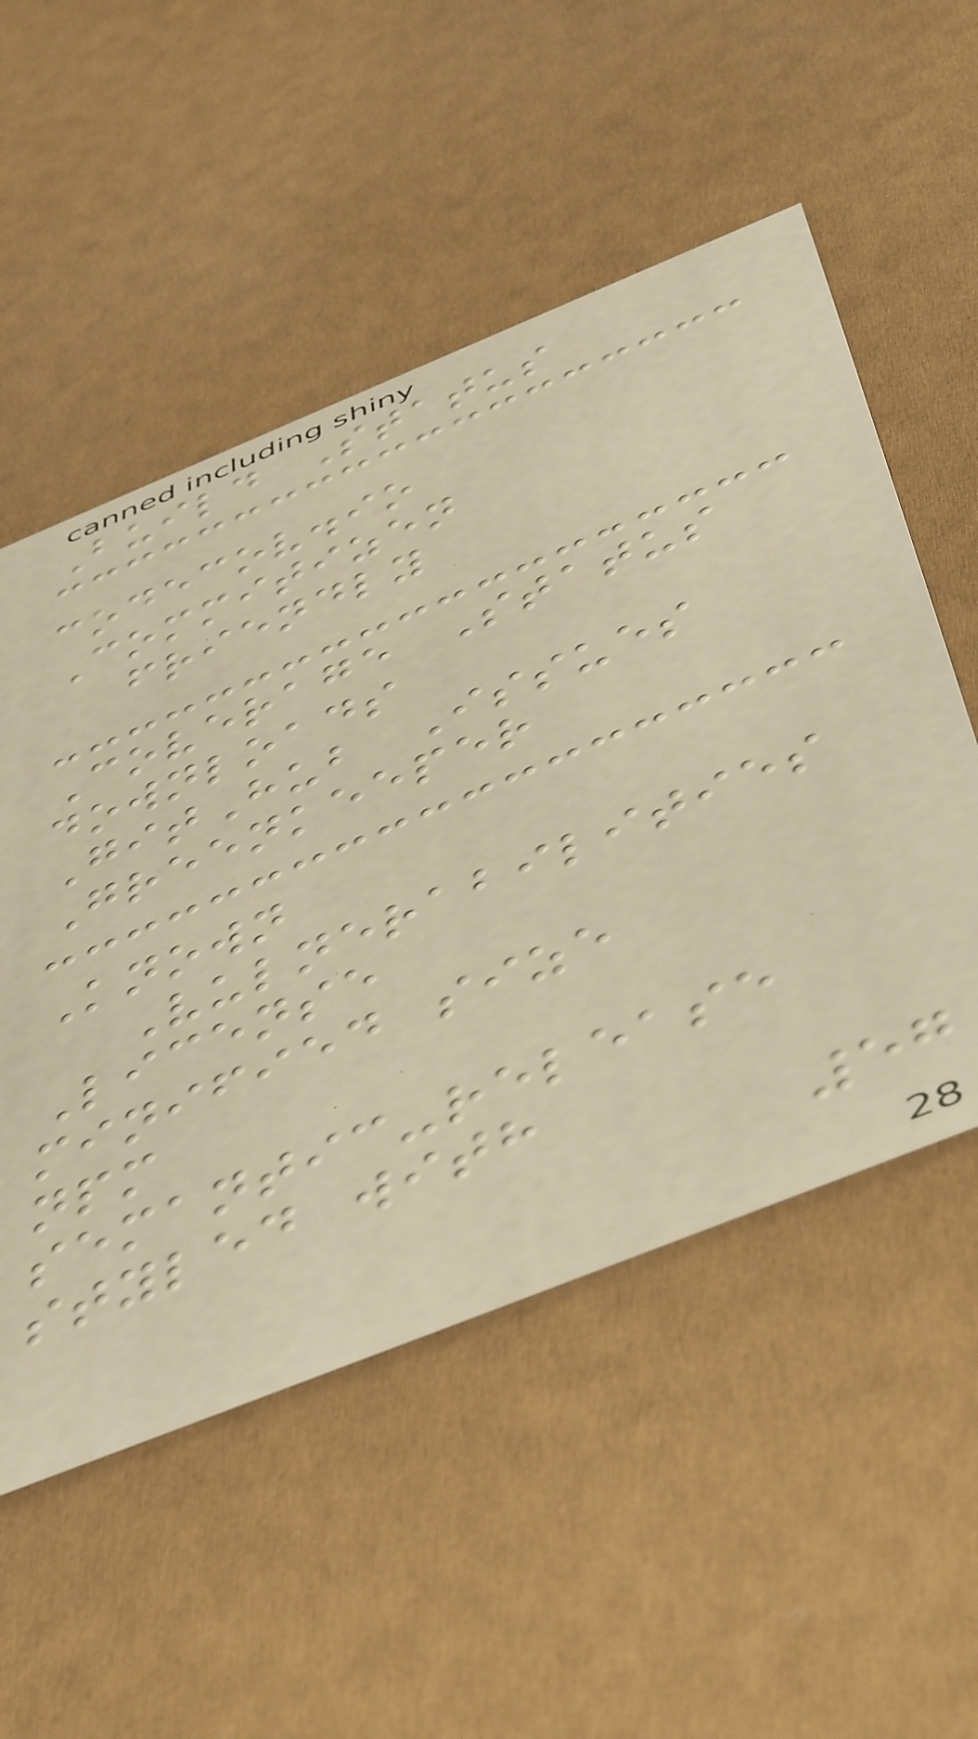Build Status
codecov.io
Commitizen
friendly
Coverage Status
downloads
GitHub Issues
Greenkeeper
Known
Vulnerabilities
License
minified size
npm
semantic-release
styled with
57
